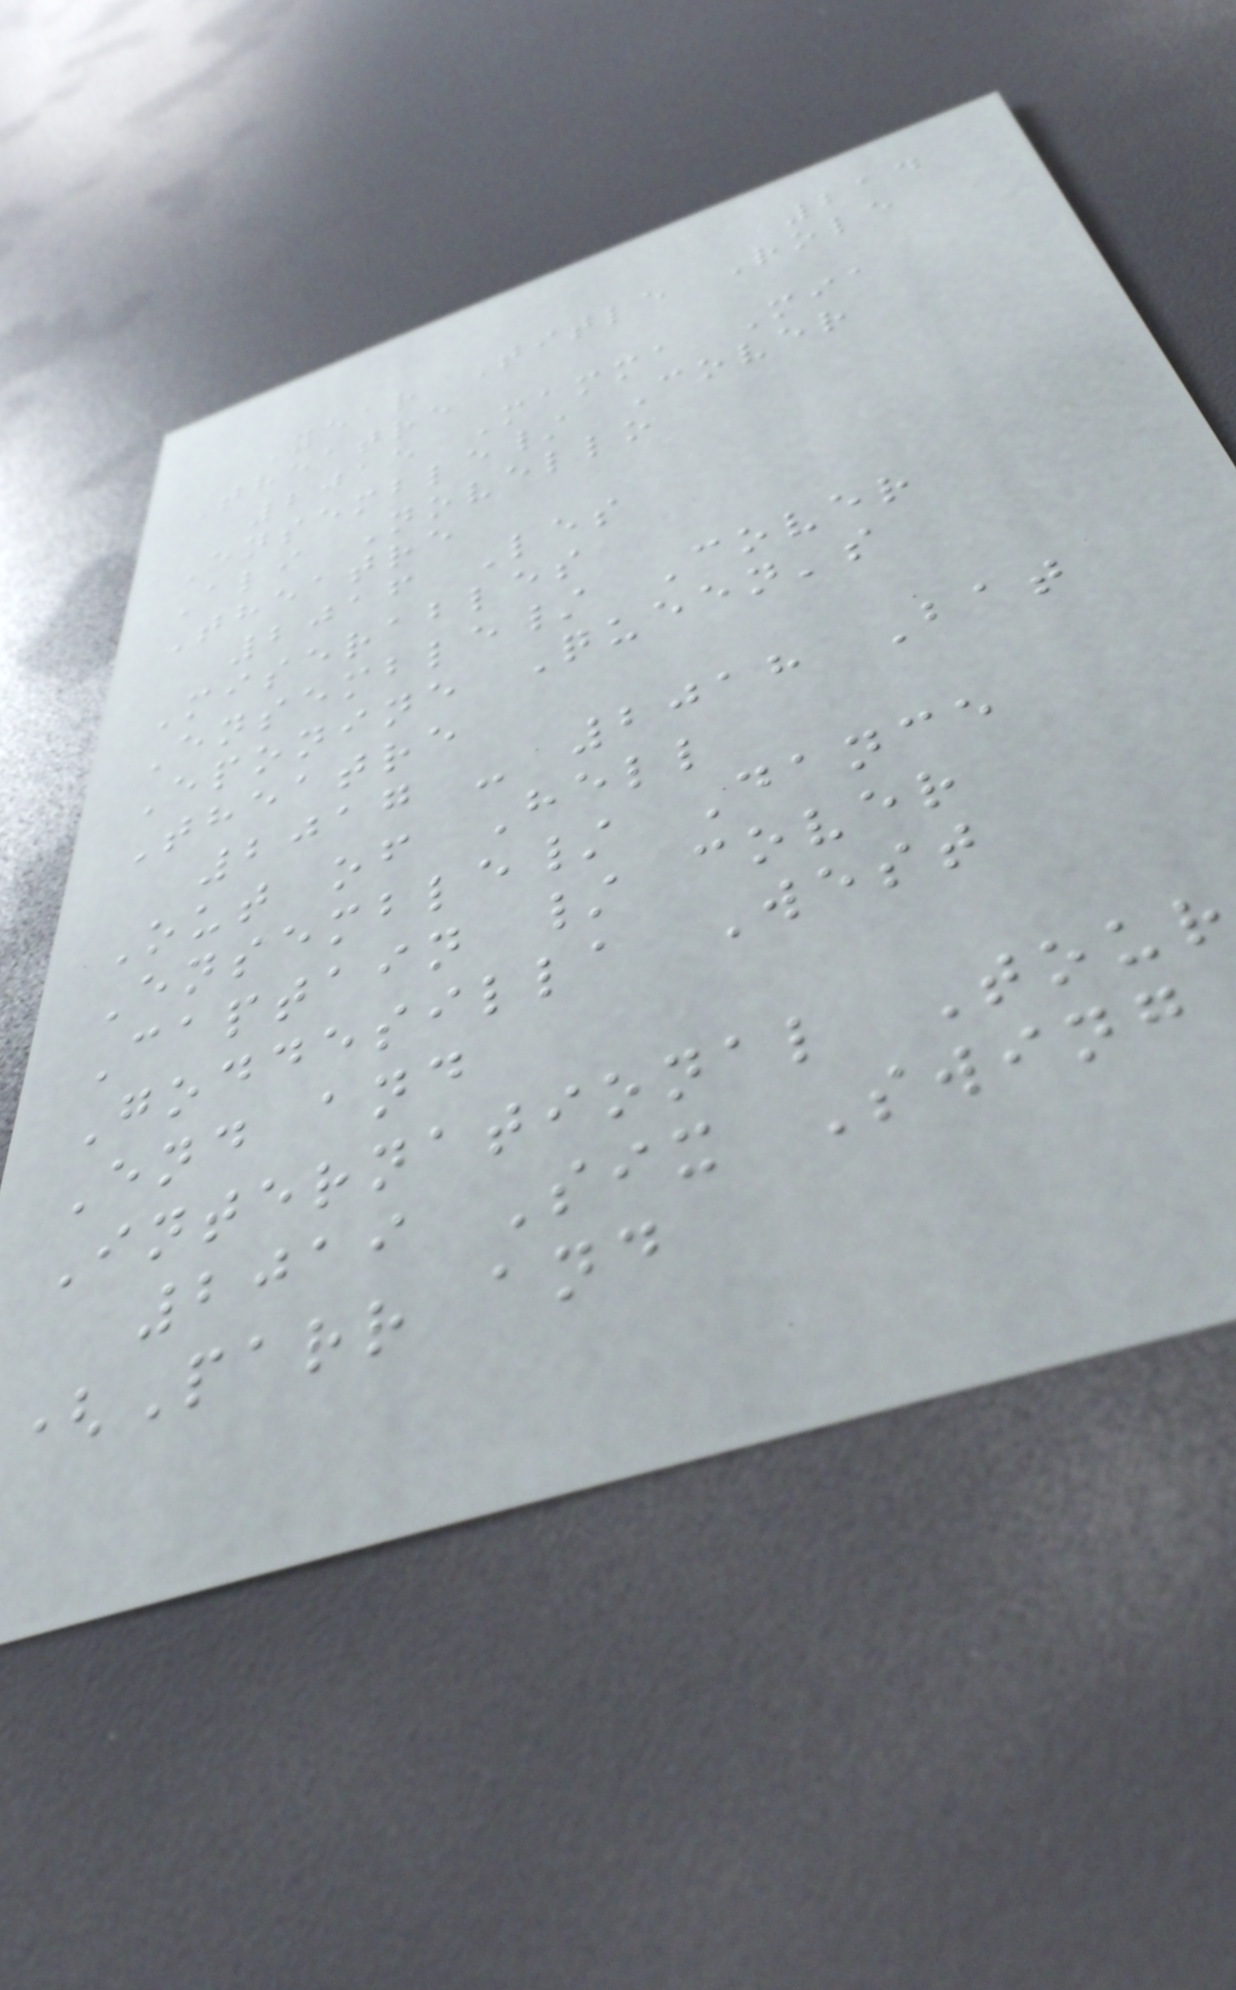214
Year Title Role
Theatre
2015 Mamma Mia
Ensemble/ Cover
Ali Novello
Theatre
2016 Les
Miserables
Ensemble/ Cover
Eponine Queen's
Theatre
2017 - 2018 Bat
Out of Hell
Ensemble/ Dance
Captain / cover
Goddesilla West
End and
International Tour
2019 Six Swing
(Parr and
